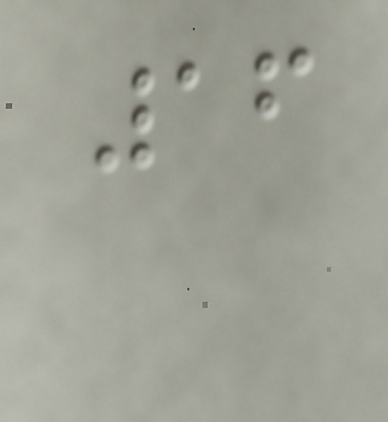16
